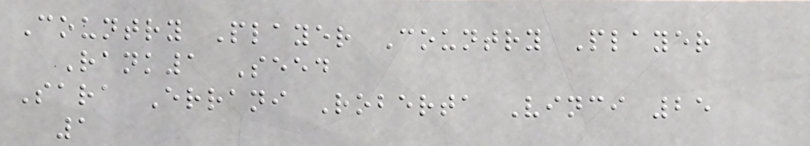Country Player Country Player
Rank1 Seed
Sara Errani Roberta Vinci 25
1
